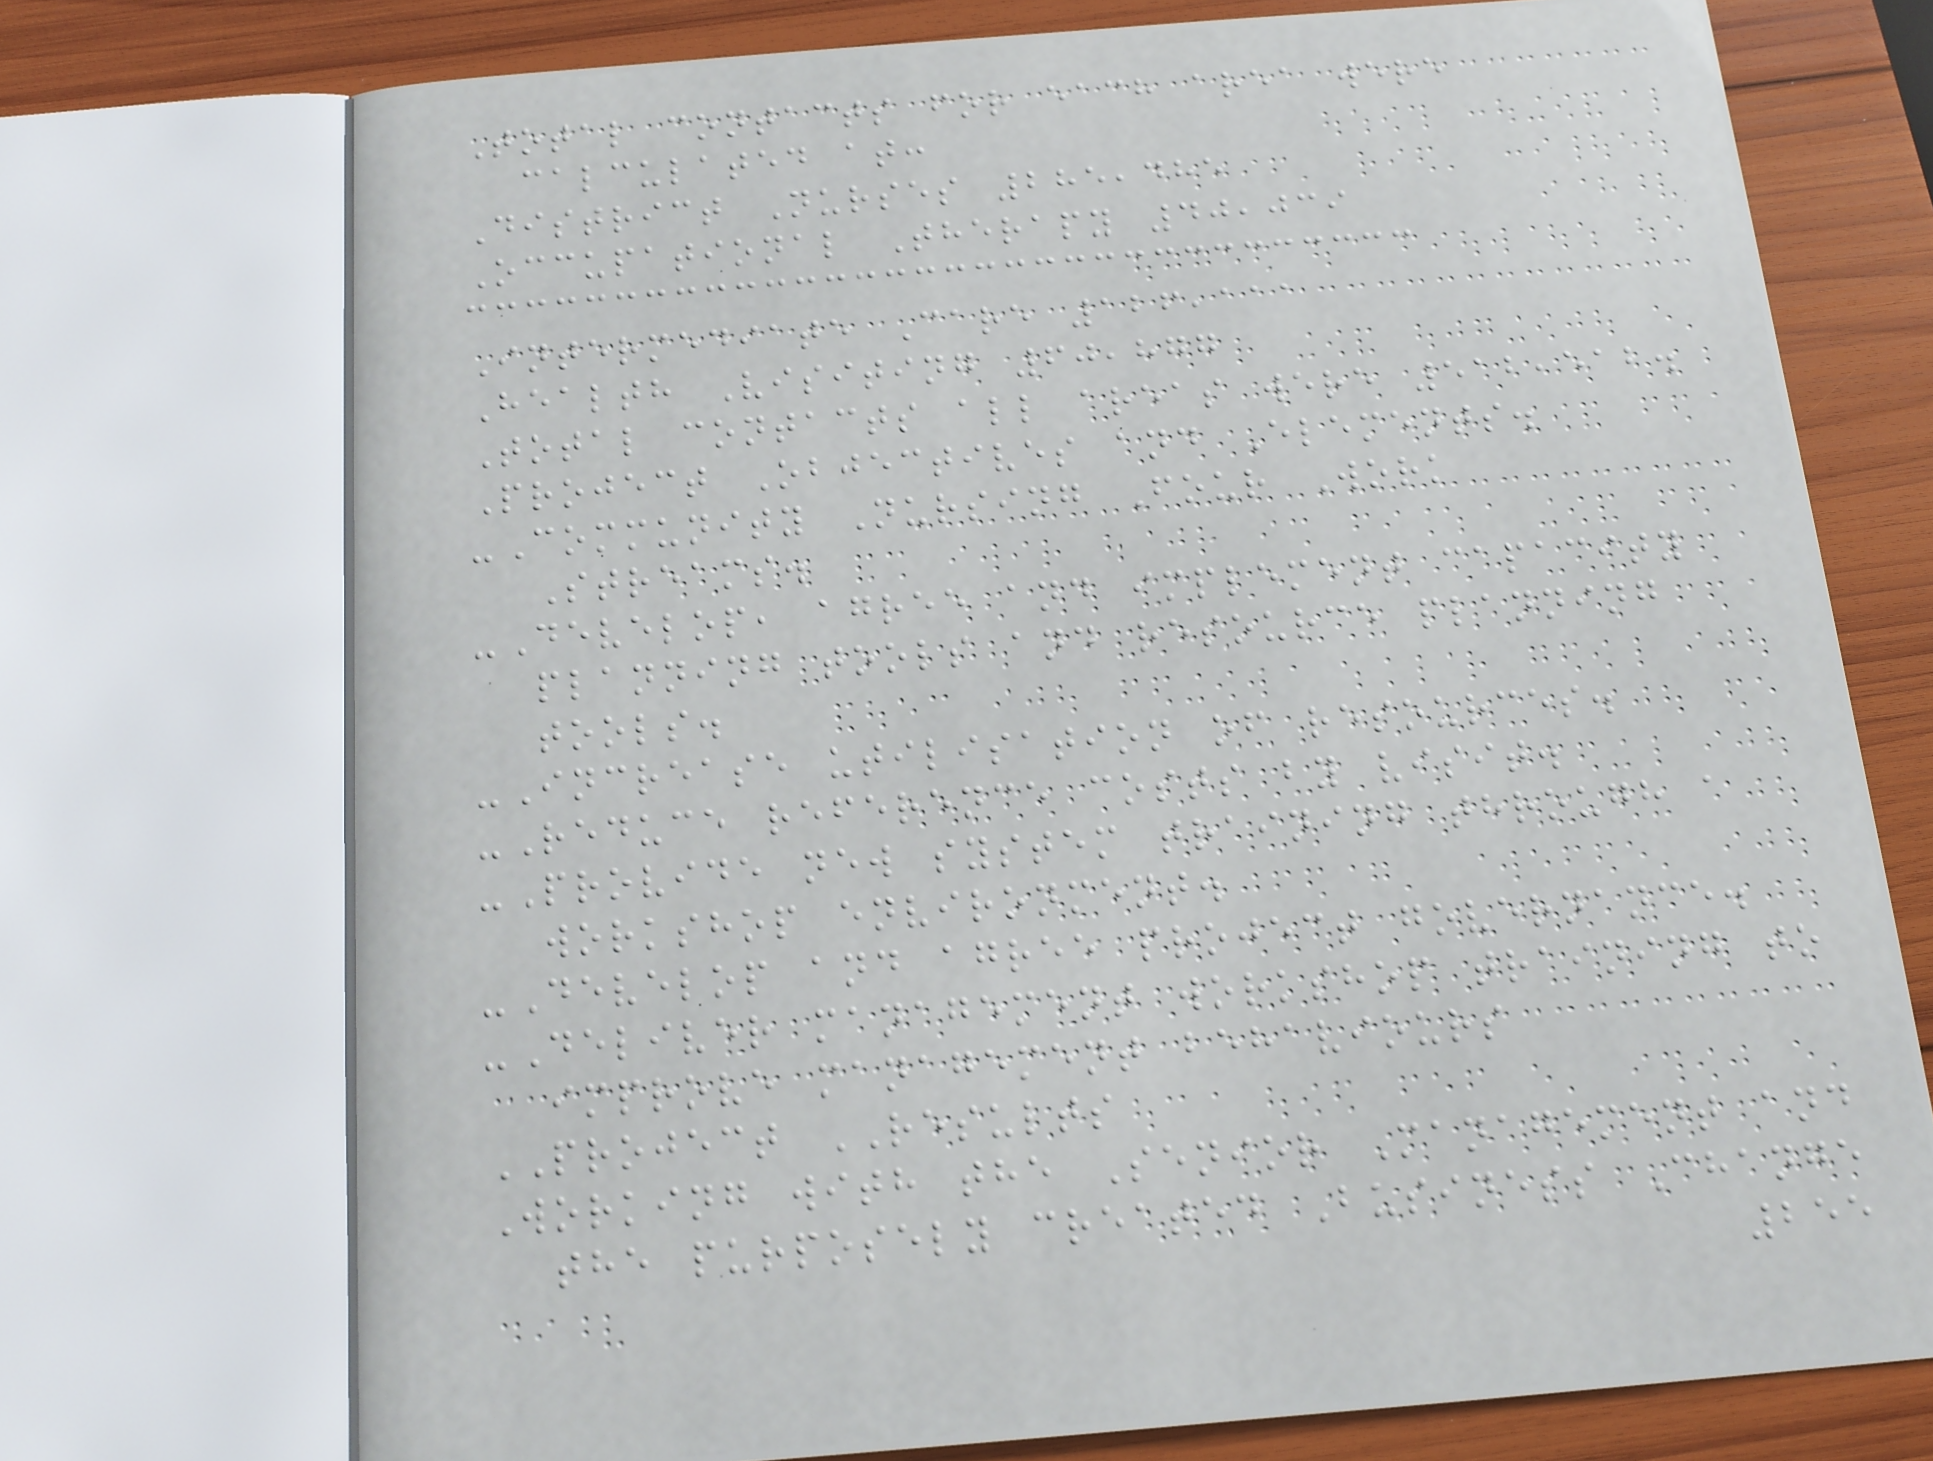Total contacts for each area were
calculated at:
District Nurses 285,485
Occupational Therapy 40,039
Intermediate Care 126,111
Health Visiting 60,877
Total contacts all areas were 512,512.
Project Objectives and Elements.
-Community Nursing Four Work
Streams.
-Develop, agree and implement capacity
planning tools and resource planning
tools.
-Increase utilisation of resources.
-Reduce reference costs by visit.
-Provide new system training through a
workshop environment.
-Develop and agree project governance.
-Deliver management workshop training to
improve management behaviours
PROJECT RESULTS
Working with the Senior Management and
the purposely created Business Change
255
